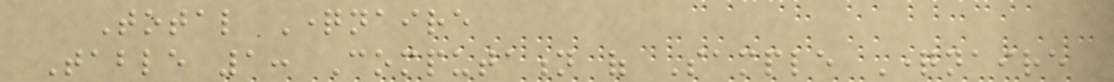Total Questionnaire
Table 1: Computation of Sample Questionnaire
